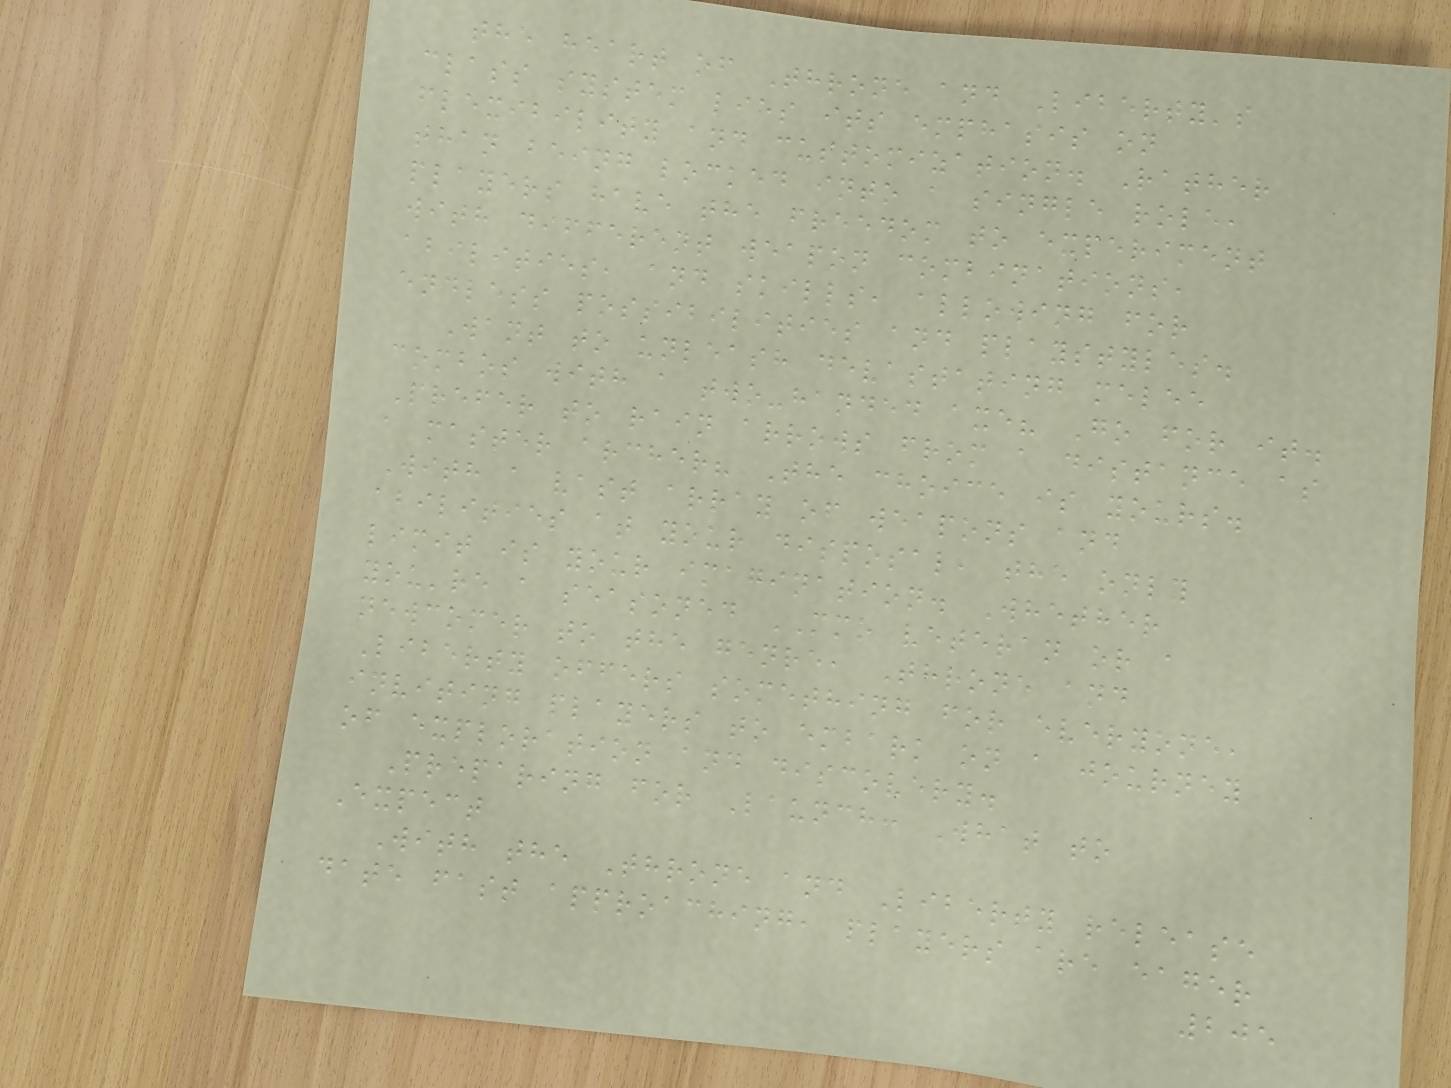the heart of Throne and Liberty's
class system lies its emphasis on
flexibility and customization. Rather
than being locked into a single role,
players have the freedom to experiment
with different weapon combinations,
abilities, and skills, allowing for
endless possibilities and playstyles.
Want to unleash devastating melee
combos with a two-handed axe? Go for it.
Prefer to rain arrows from a distance as
a master archer? The choice is yours.
With a vast array of weapons and
abilities at your disposal, the only
limit is your imagination. Whether
you're a seasoned MMO veteran or a
newcomer to the genre, Throne and
Liberty offers something for everyone,
inviting players to embark on a journey
of exploration and discovery.
Preparing for Launch: What to
Expect
With the Throne and Liberty release
date fast approaching, players are eager
205
